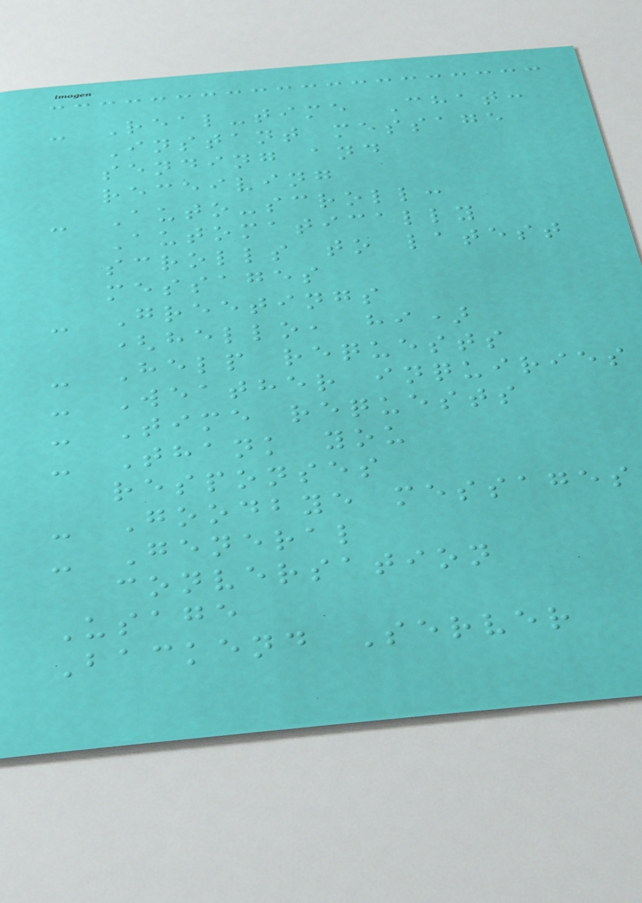- Real-time Chat:
Instant message
sending and
receiving
- Auto-scroll:
Automatically
scrolls to latest
messages
- Greetings
(hello, hi)
- Help requests
- Weather inquiries
- Time requests
- Thank you
responses
- Goodbye messages
- General
conversation
Usage
Backend Server
